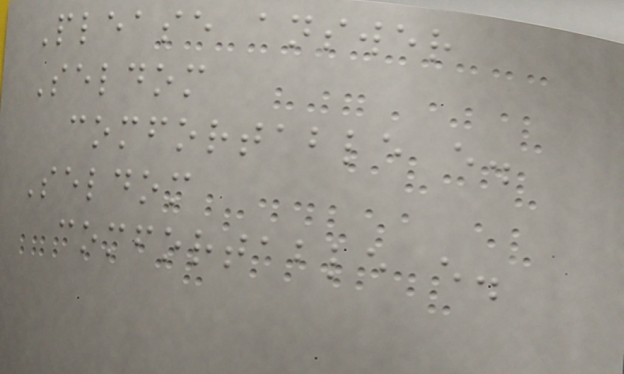Please answer
Seldom
comfortable e.
Seldom
comfortable e.
